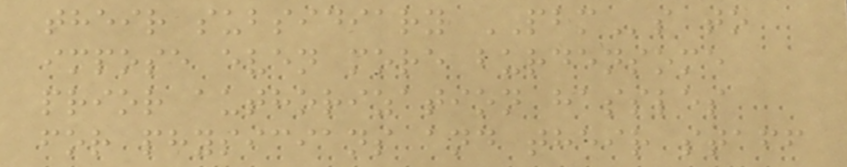their subsidiary PBMs to
impose even more burdensome
prior authorization hassles
for physicians and their staff
